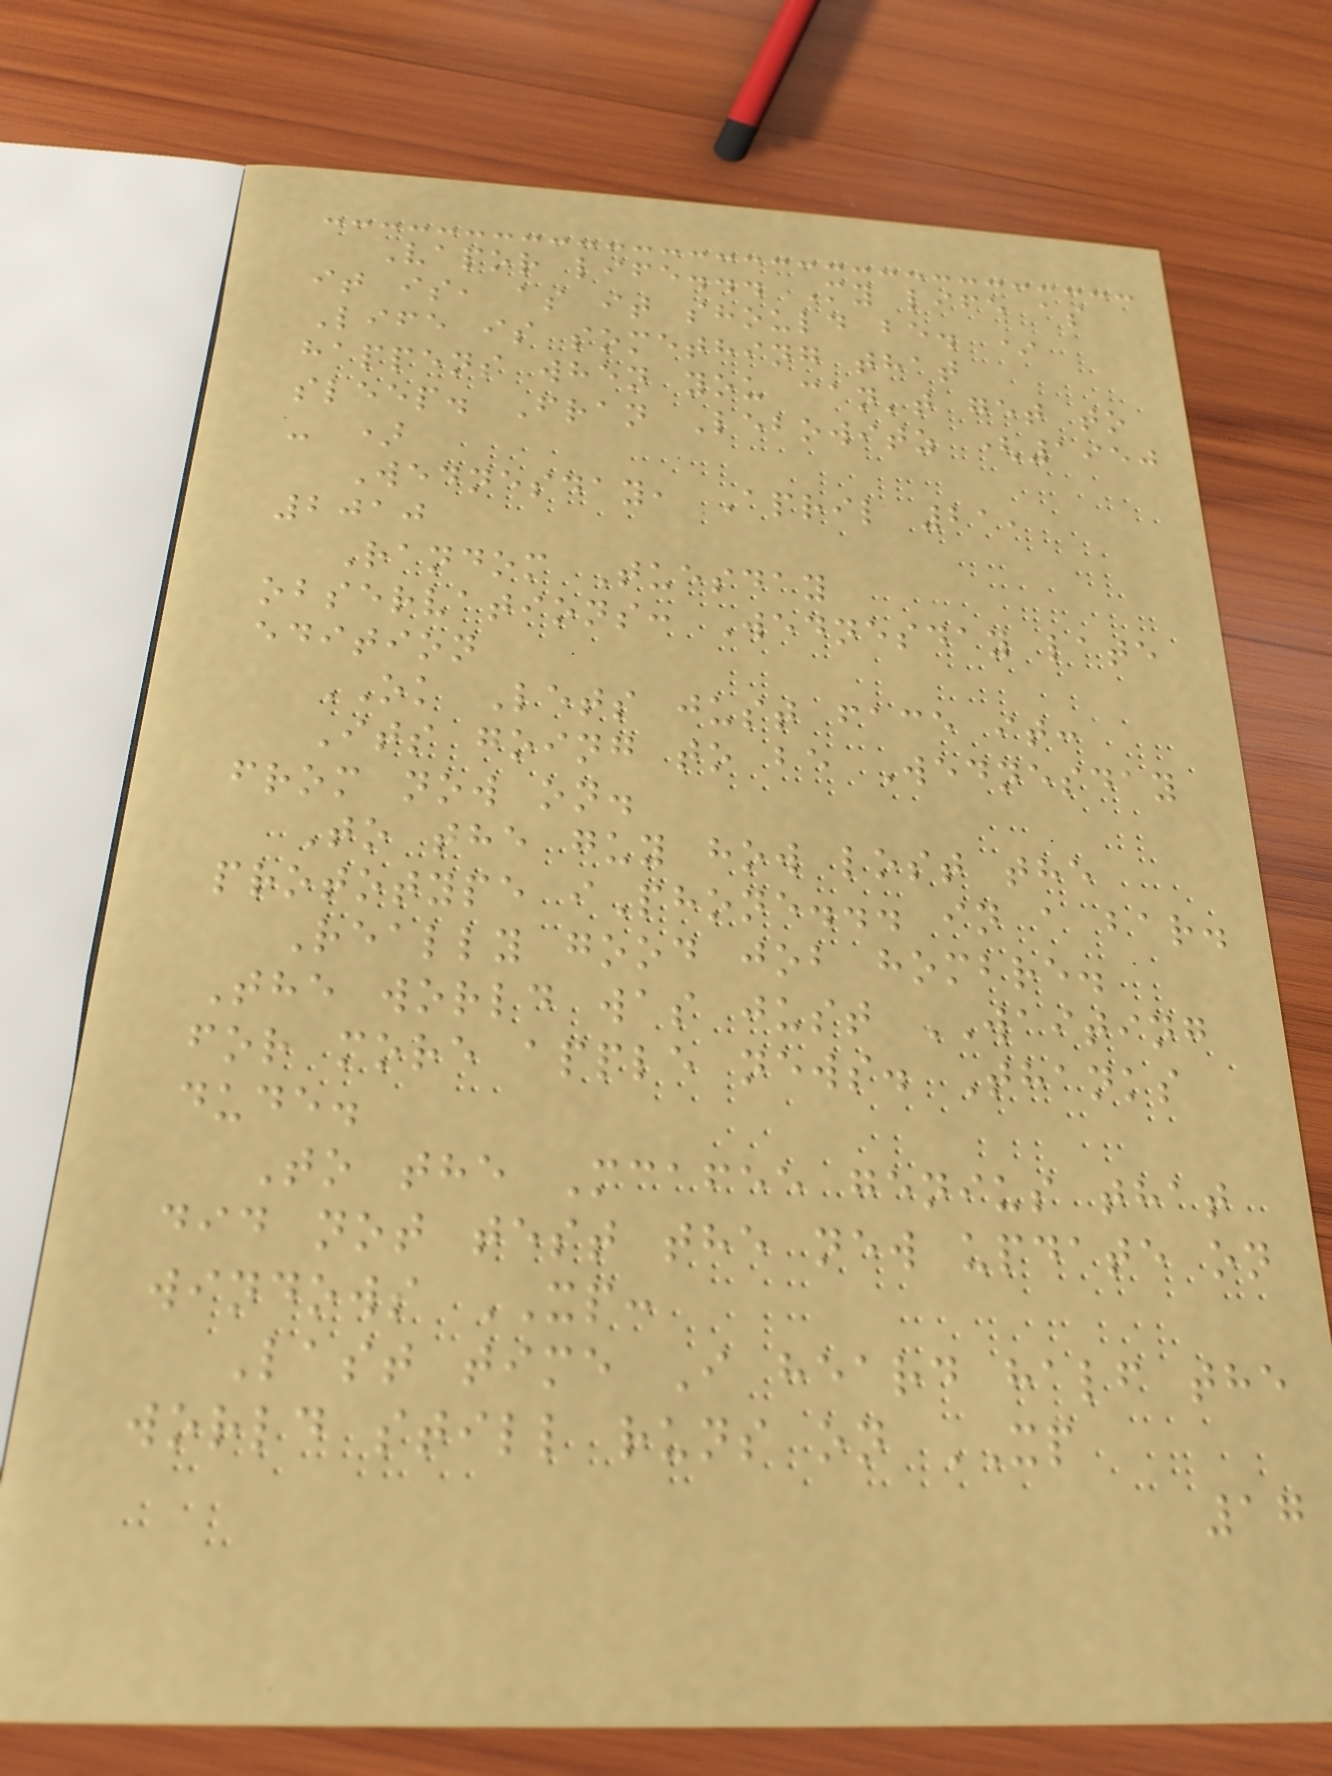Vapor life... My life as
it is, as it should be. *
Life is something that
happens when you can't get to
sleep. Fran Lebowitz (1950
- )
Wednesday, April 21,
2010
Random Tuesday
observations: Wednesday late
edition
OK Lets just face it:
Its going to be Wednesday
from now on.
To the guy how lost the
prototype iPhone... in a bar.
Really good job hombre.
The world was just WAITING
for more apple news. Thanks
dude.
To the Mcafee genius that
did not test the new update on
windows XP:
Last time I heard half the
world still runs on XP
17
